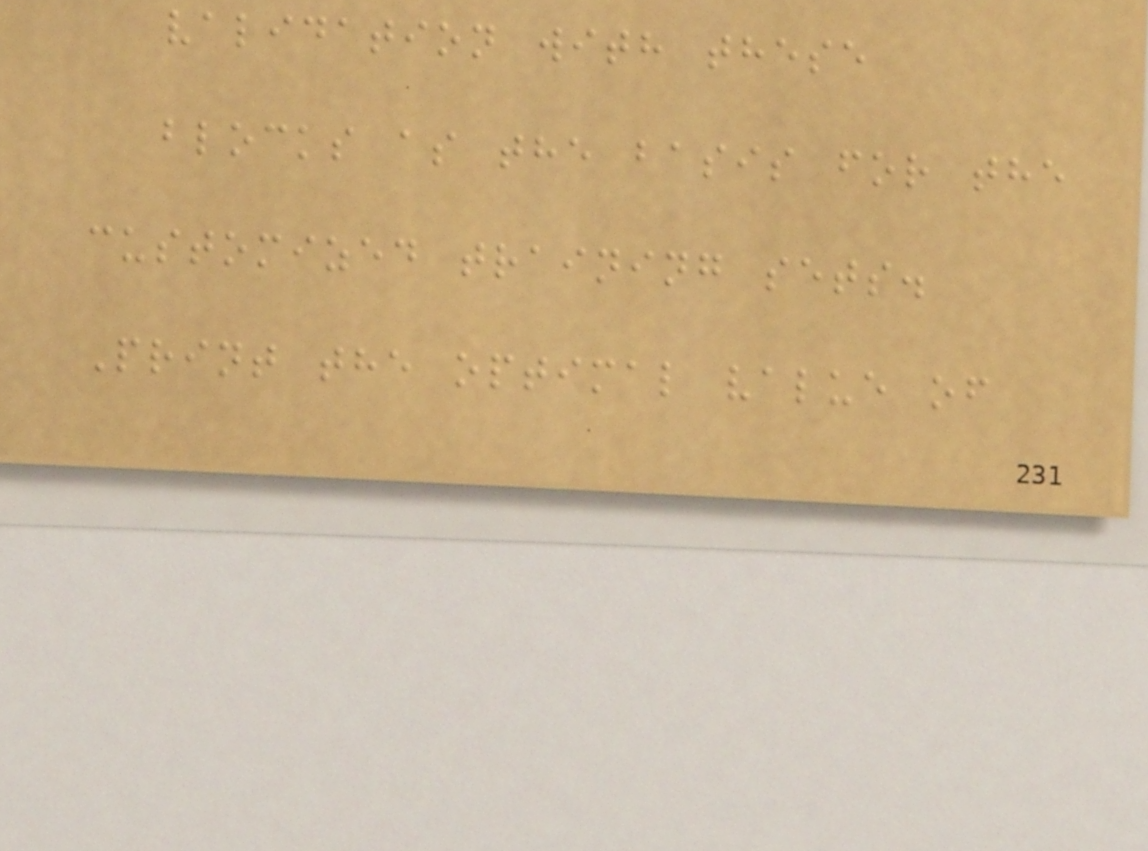validation with these
blocks as the basis for the
customized training sets.
Print the optimal value of
